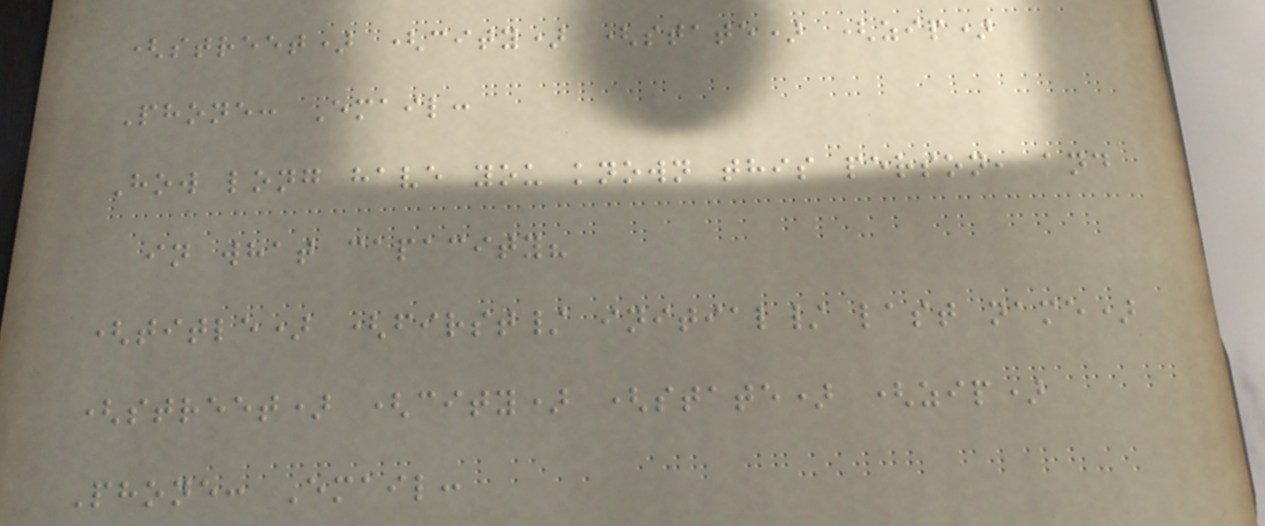(street) (city) (state) (zip)
Phone: Email:
How long have you known this person, and
in what capacity?
(title) (first/ initial/ last name)
(street) (city) (state) (zip)
Phone: Email:
